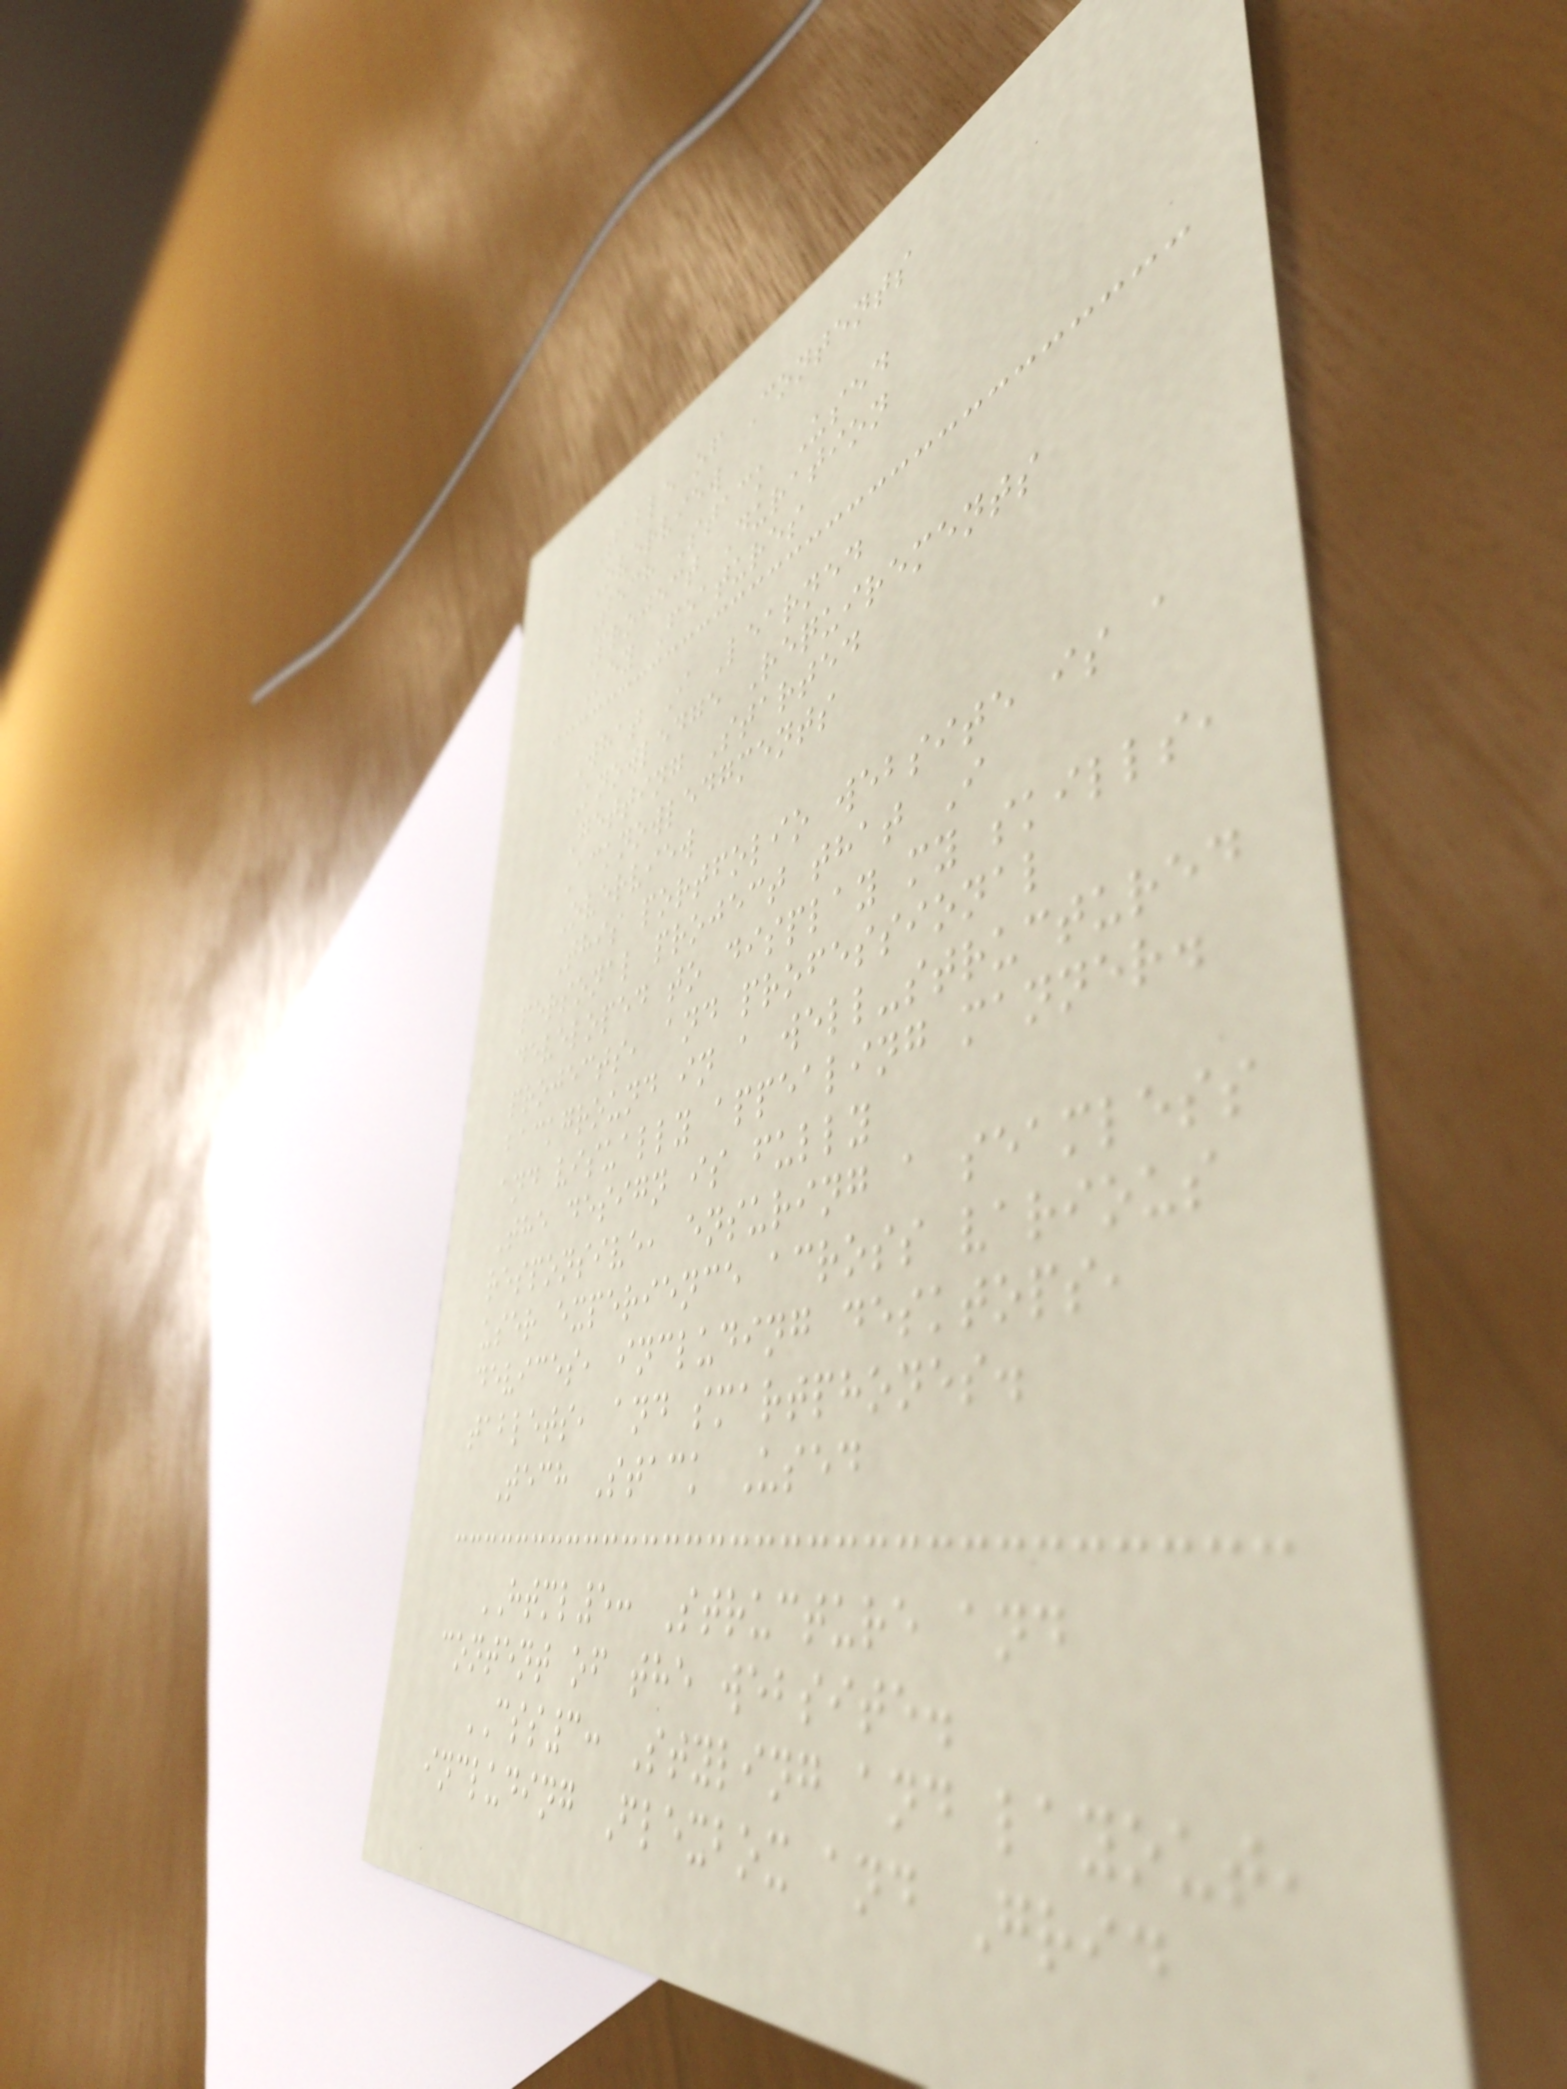Table of Contents
Overview
Tech Stack Used
Project Duration
Key Features
What I Learned
Knowledge Requirements
Getting Started
Acknowledgments
Overview
This portfolio website is a
personal project that I
developed to display my skills,
projects, and professional
background in a well-structured
and visually appealing manner.
The design is fully
responsive, ensuring a seamless
user experience across various
devices, including desktops,
tablets, and smartphones.
Tech Stack Used
HTML5: Structure and
content of the website.
CSS3: Styling and layout,
including Flexbox and Grid
